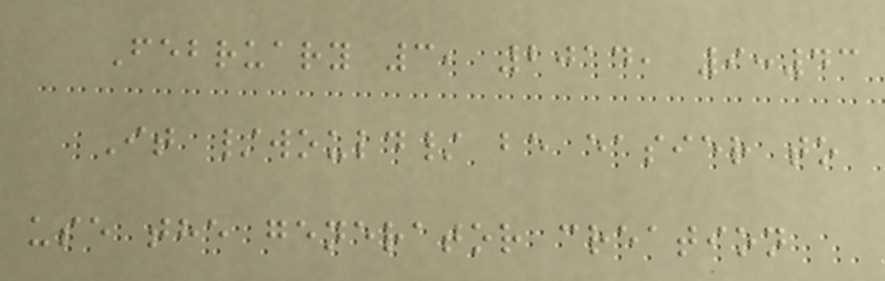February 3, 2014, 9:43
It /would/ be easier to
use the generator creation
